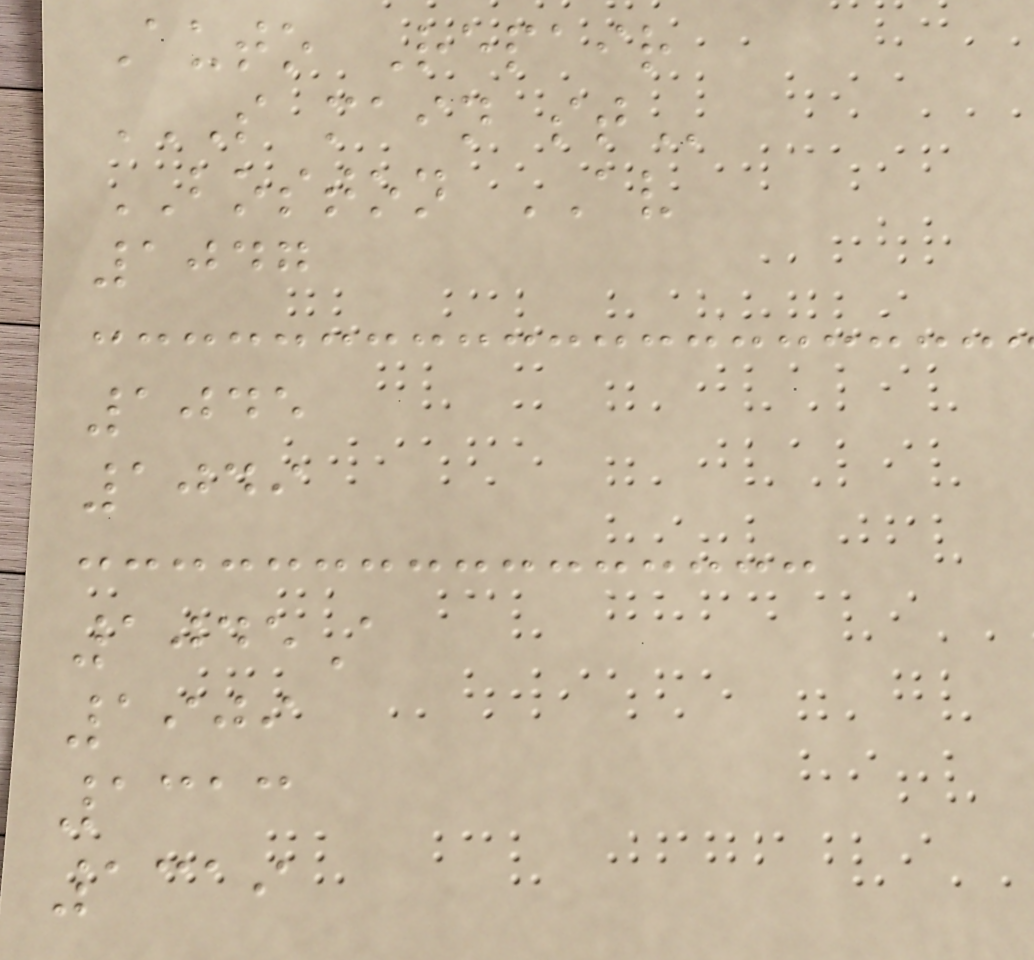Auto Repair
S MAIN ST
BOSTON AV
1047
1045
1049
1045A
1909
1313
1319
